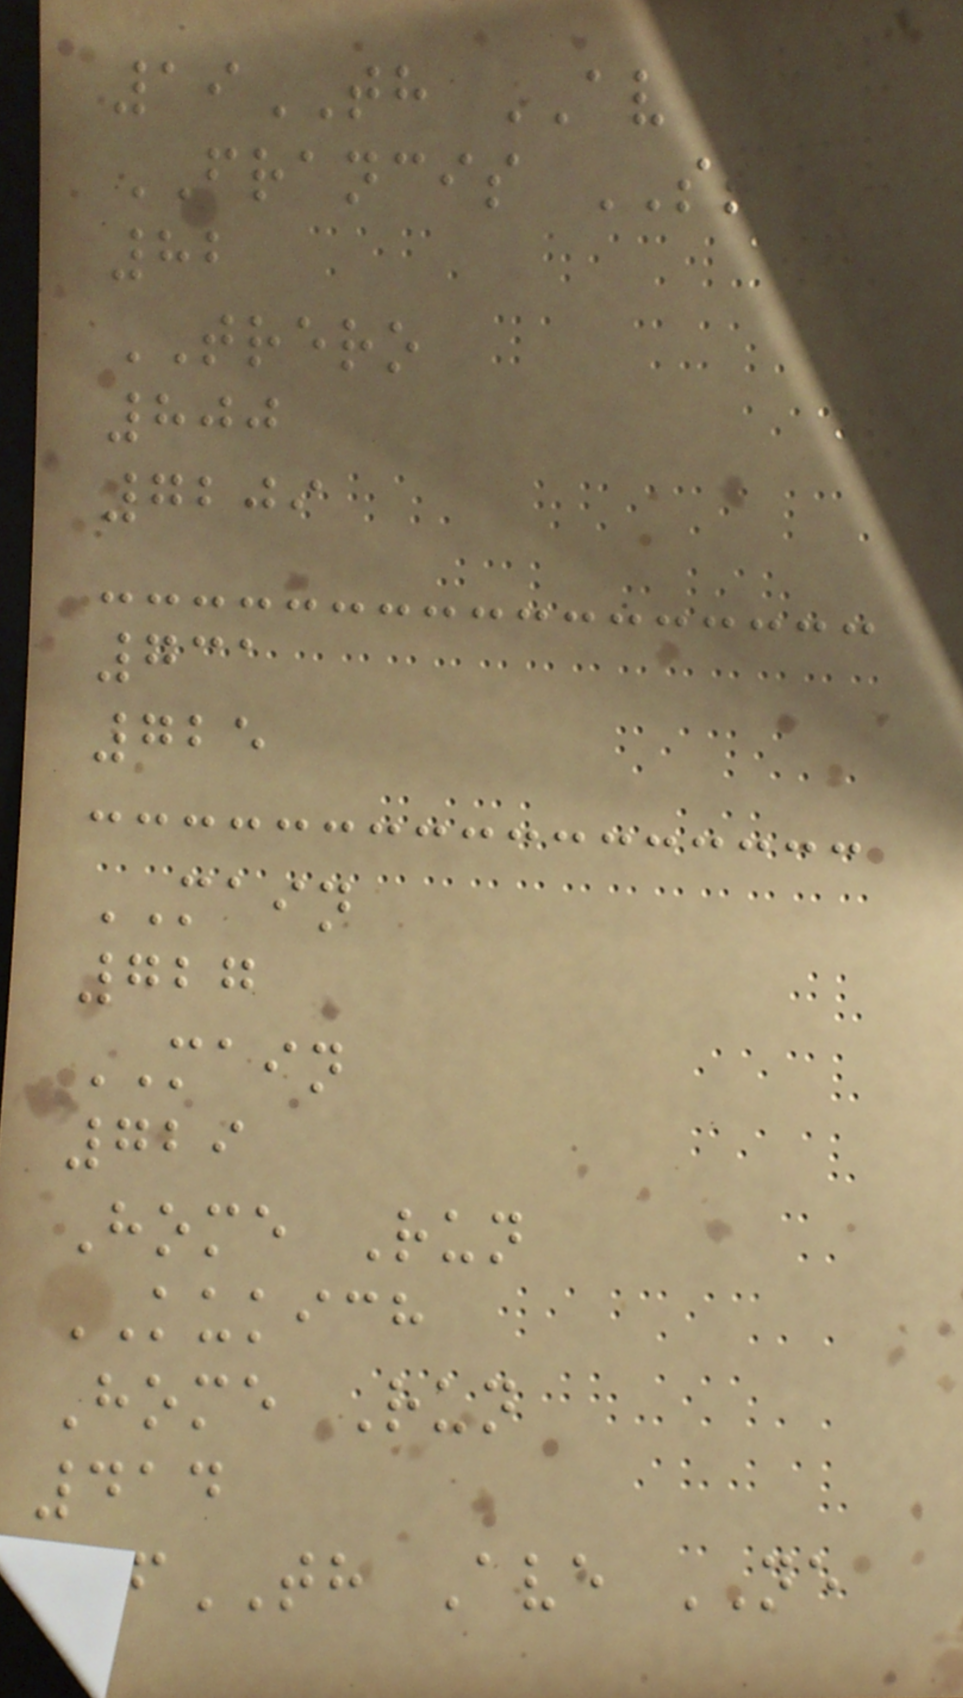19TH AV
FRANCIS ST
82
TRERO
800
7209
731
725
MAIN
727
MAIN
729
Home Run
KUKICH
Home Run
414
56TH Ave NE
